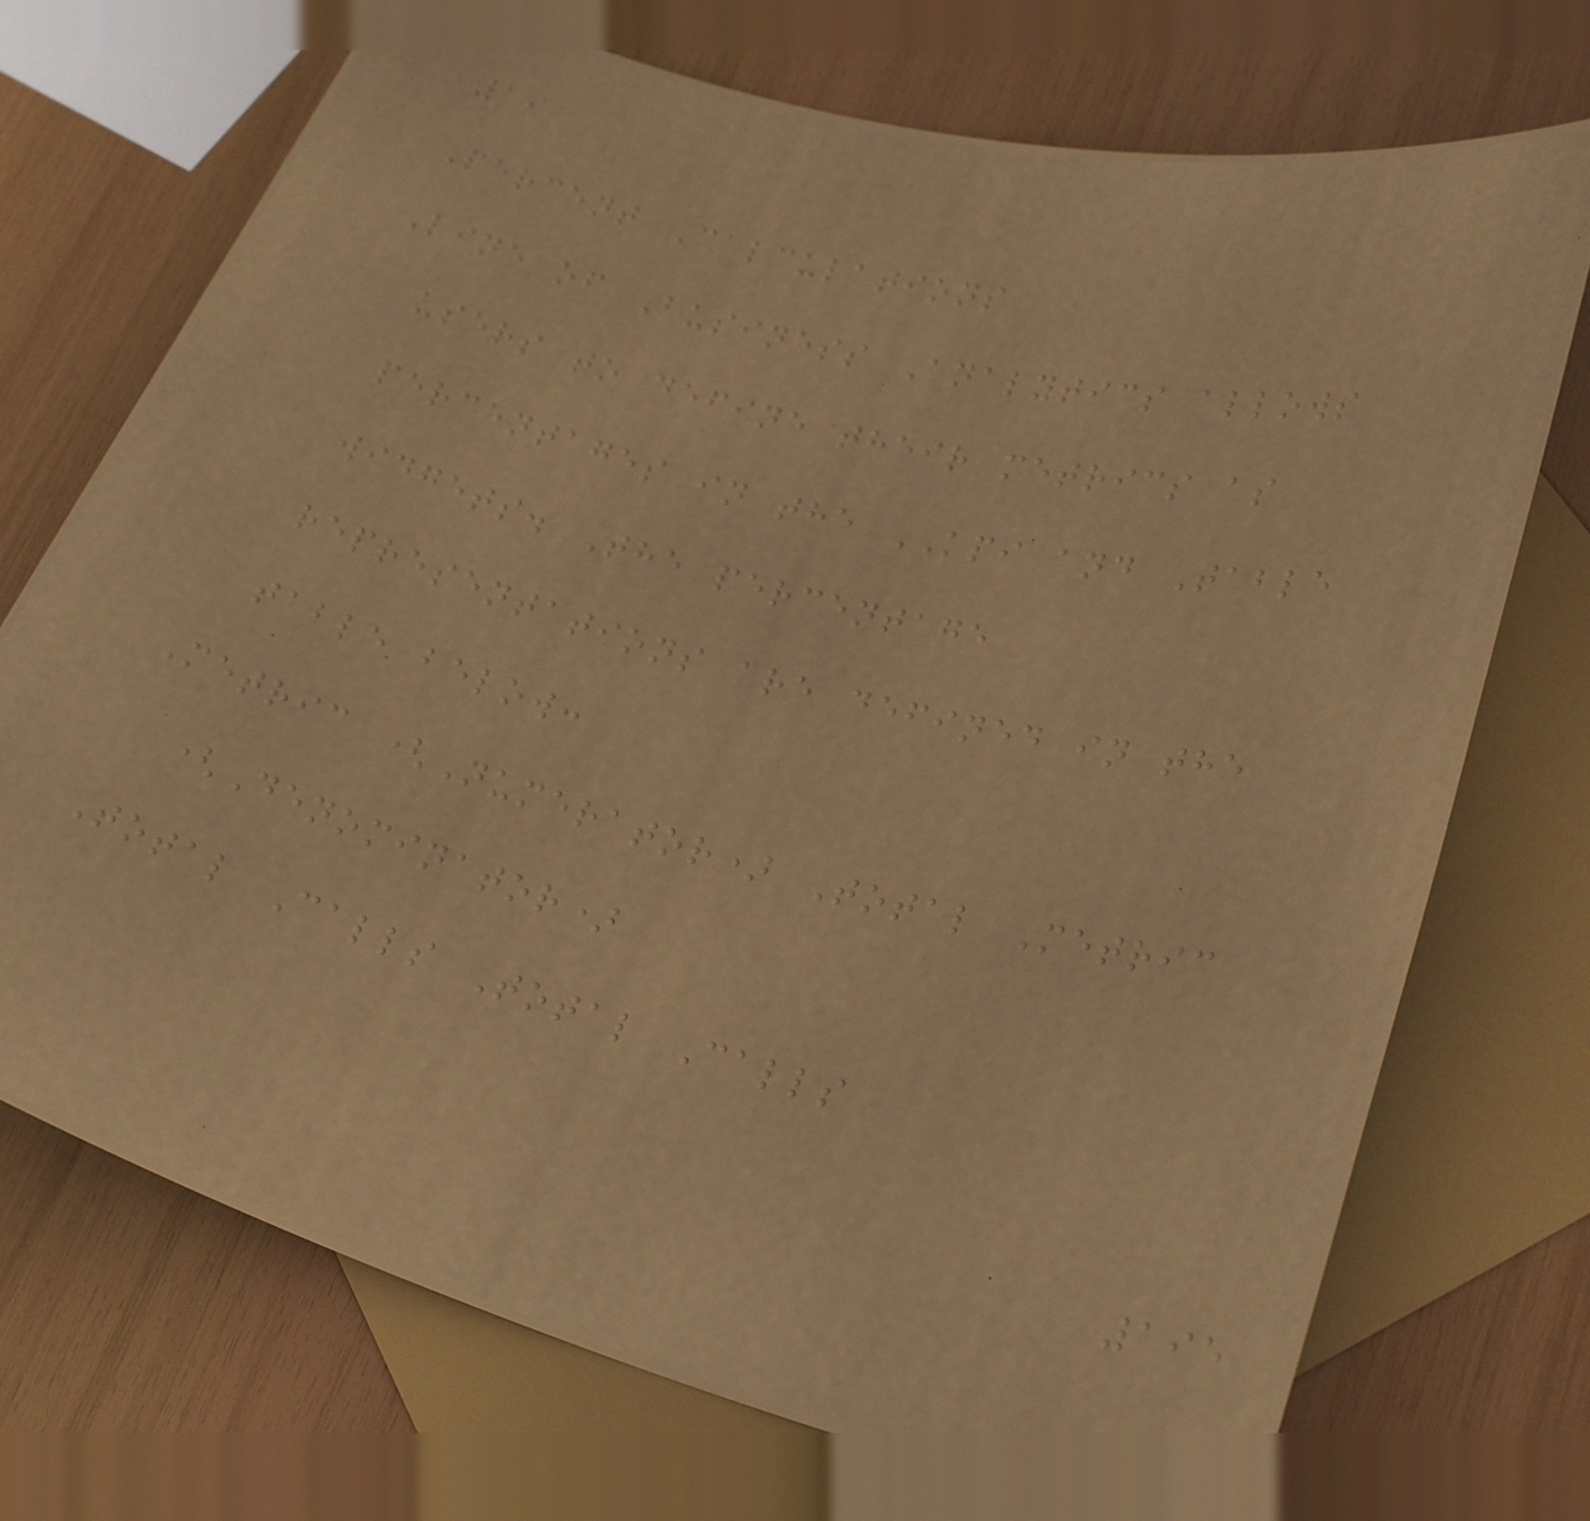19
Percent Calculations
Line of Business Analytics allows
users to define their metrics as
percentages in the KPI and Table
widgets. The percentage
representations are defined in the
table below:
Metric (Numerator) Total Metric
(Denominator)
Total Calls Total Calls
195
